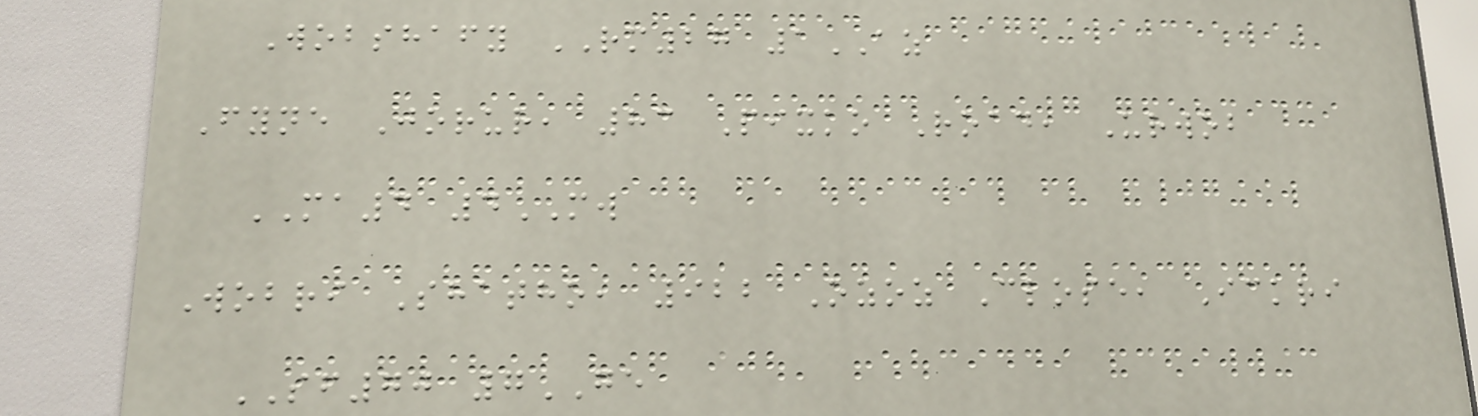Wobshafy RM27 1AZ
Fyne Jorur, 83 Pixko Road, Urwob
MA4 4MW
Wobri Shatho, 922 Ozoz Close, Ickri
SF70 7GE
